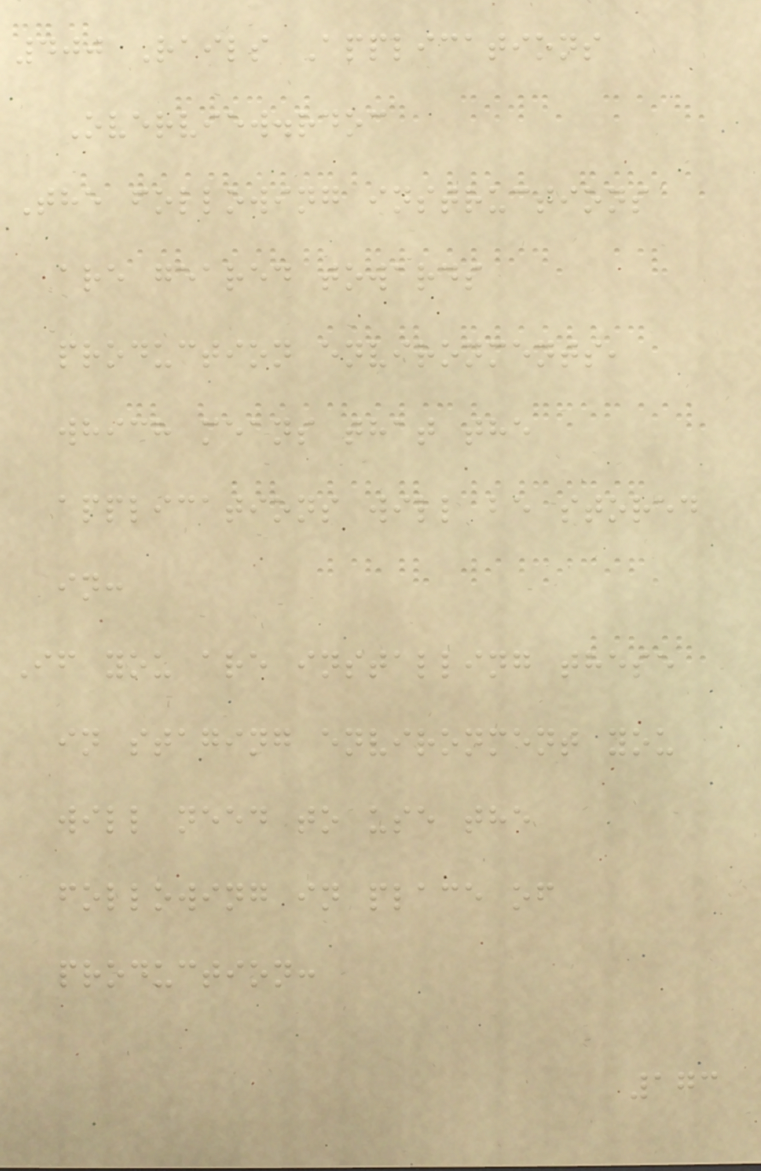400 Rails Applications
Overview.rdoc
The following instructions
are geared towards
production environments,
which means that the
applications will be stored
in:
If you are installing these
in staging environment you
will need to use the
following in place of
production:
173
